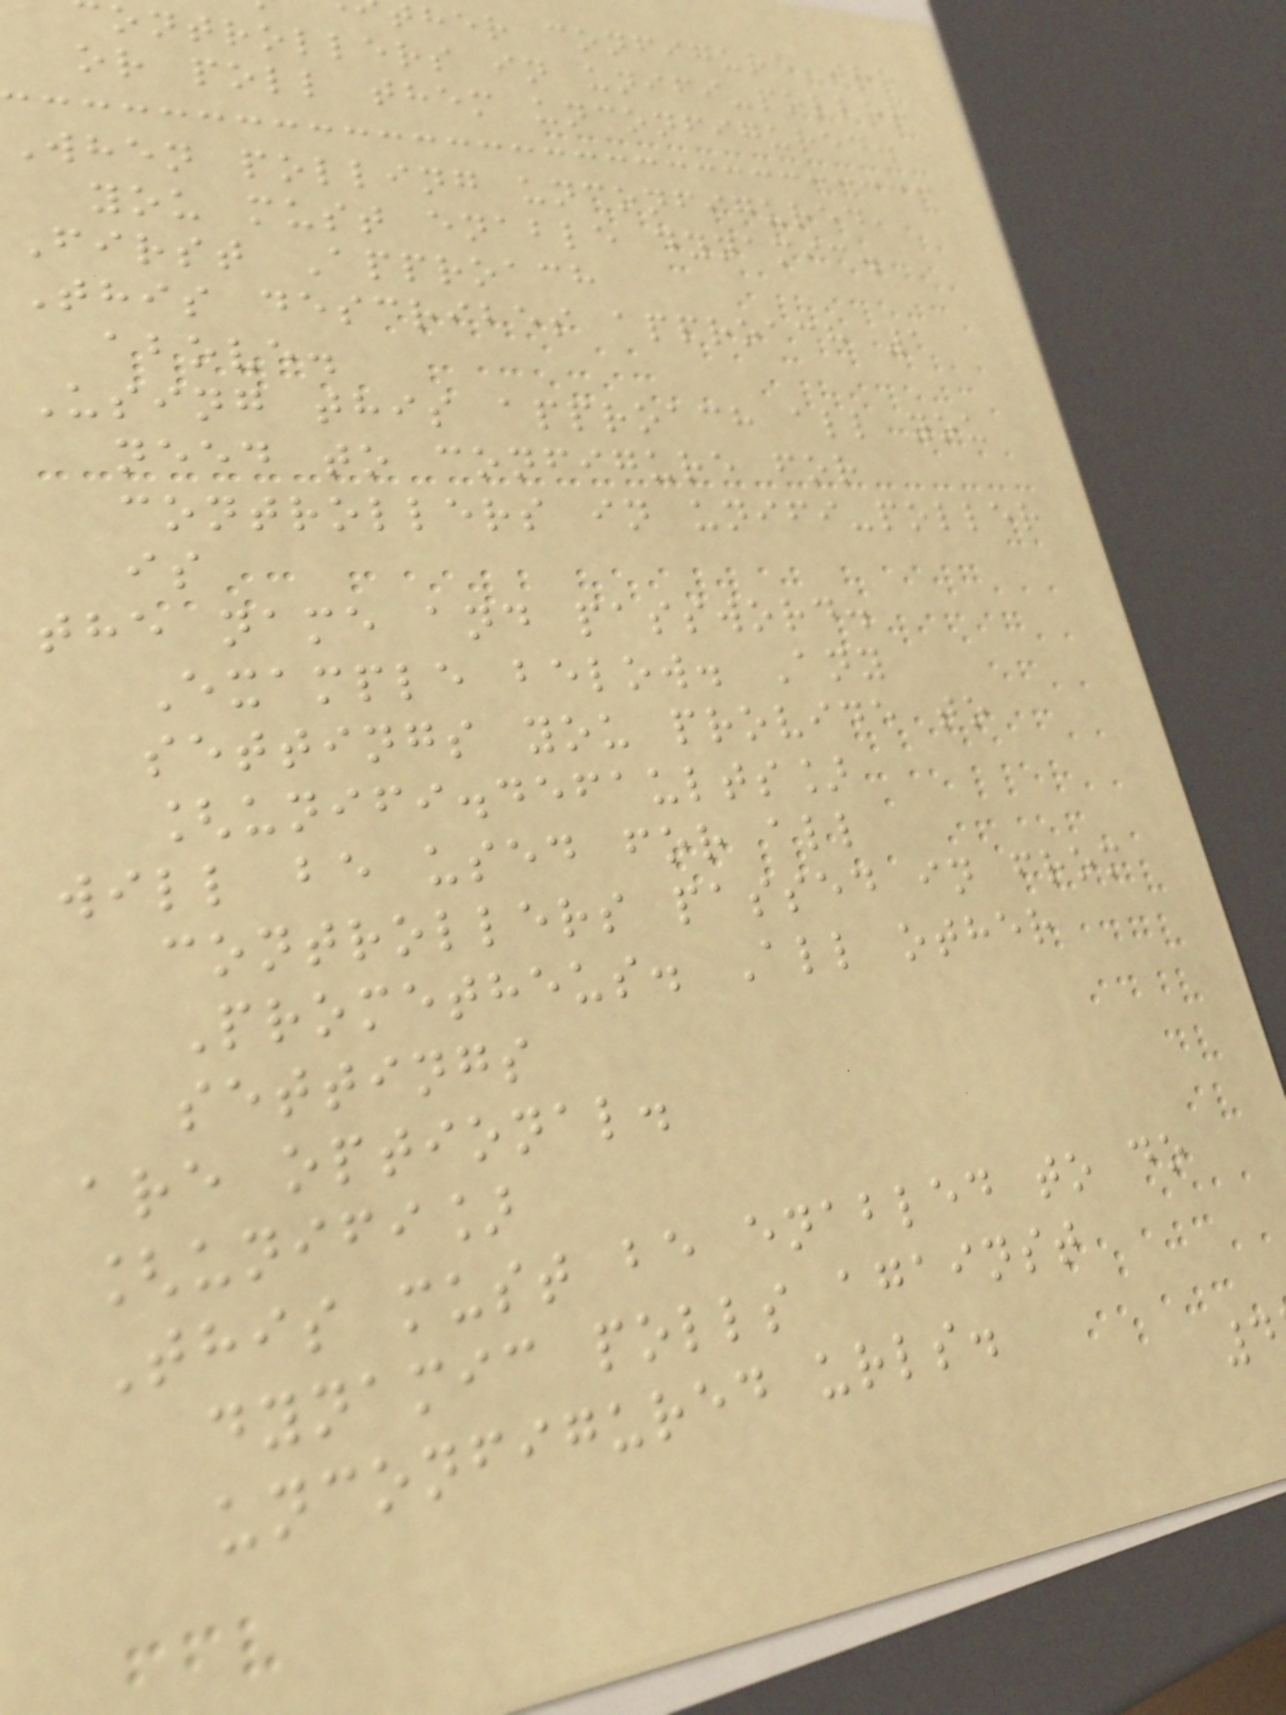her configure the
ontrollers in unifi-poller
or poll them unconfigured.
When polling unconfigured,
you must enable dynamic.
First Approach
This describes approach 1
above.
Using this approach all you
need to configure for
controllers in unifi-poller
is
the name and password.
Example below. Any
settings you provide to
[unifi.defaults]
will be used for all
controllers passed in from
Prometheus. All other
settings
are optional.
[unifi]
This must be enabled to do
dynamic polls against
unconfigured urls.
